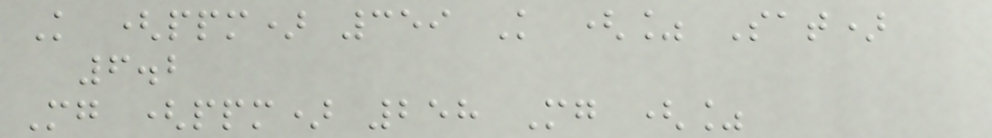K (ppm) 359 K (% Sat)
6.2
Mg (ppm) 258 Mg (%
